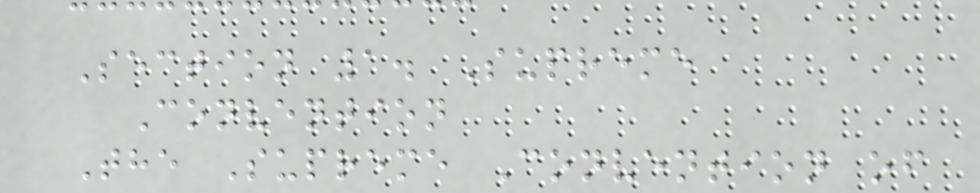Section 1. Supreme
Convention
The Supreme Convention of
